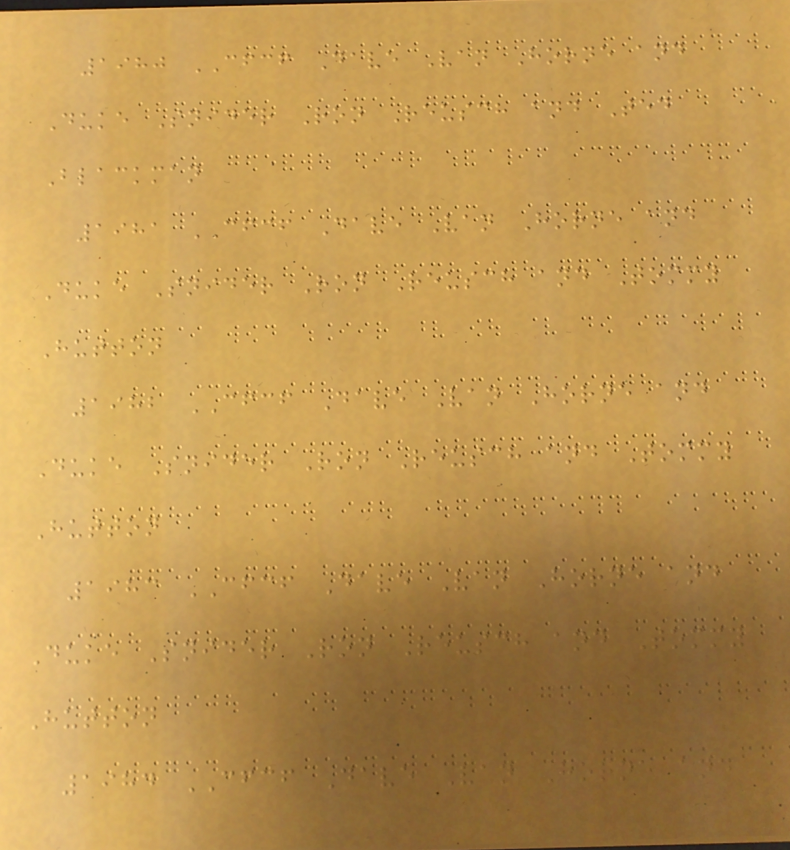1980 CFCF Dave Van Horne and
Duke Snider Ron Reusch and Ted
Blackman
1981 CFCF Dave Van Horne and
Duke Snider Ron Reusch and Tommy
Hutton
1982 CFCF Dave Van Horne and
Duke Snider Ron Reusch and Tommy
Hutton
1983 CFCF Dave Van Horne and
Duke Snider Ron Reusch and Tommy
Hutton
1984 CFCF Dave Van Horne and
